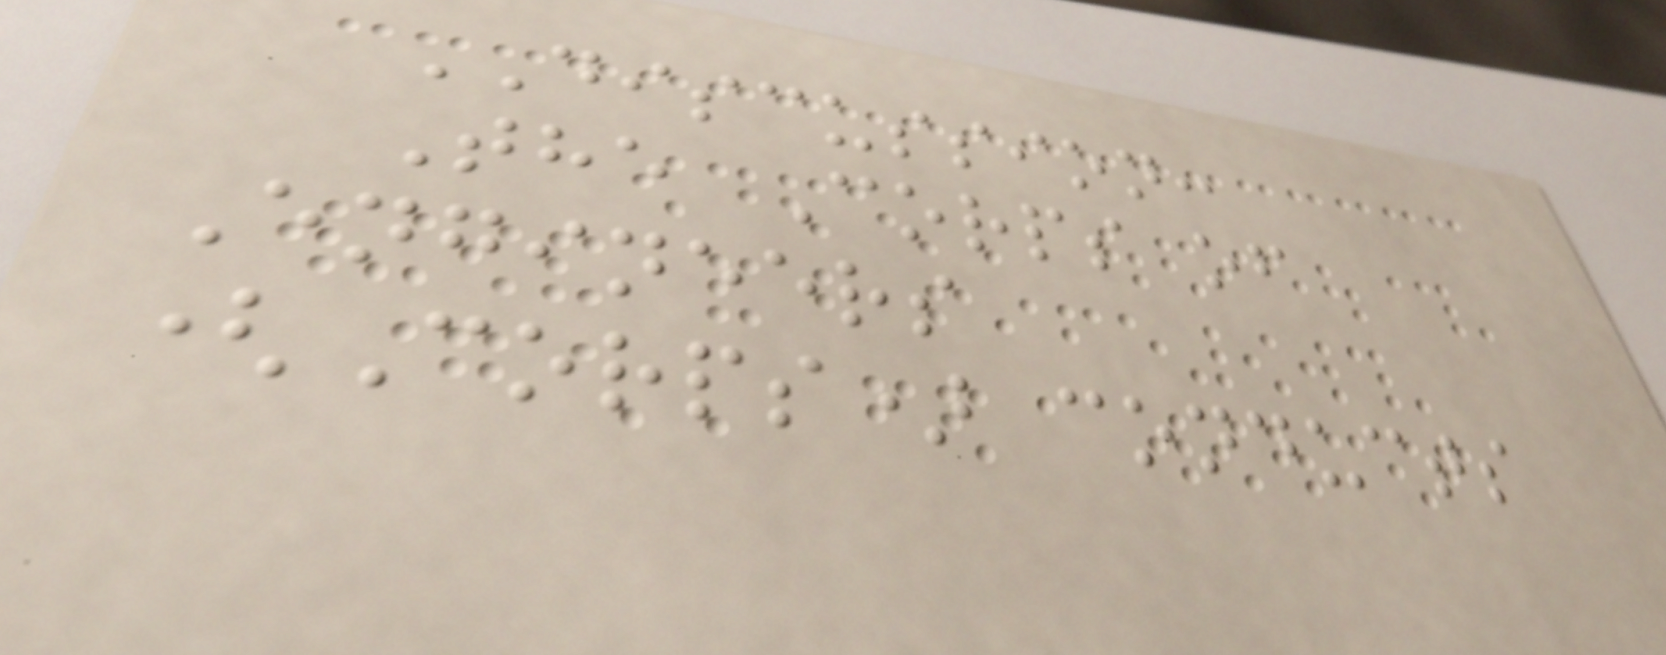DISCUSSION:
The Corps of
Engineers
(Corps) conducts
